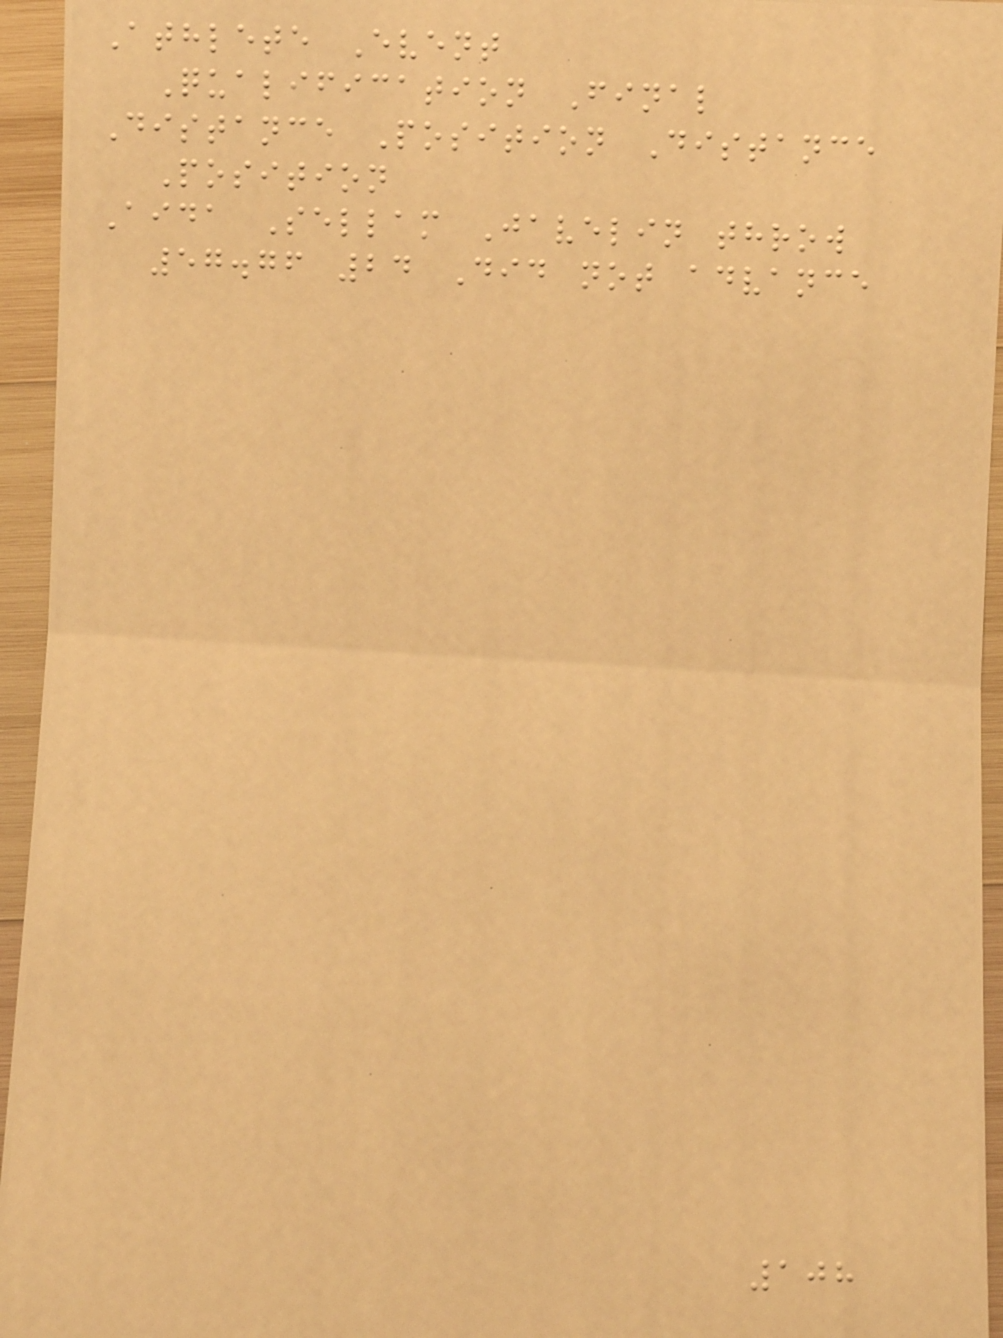Athlete Event
Qualification Final
Distance Position Distance
Position
Aida Sellam Javelin throw
57.76 24 Did not advance
108
